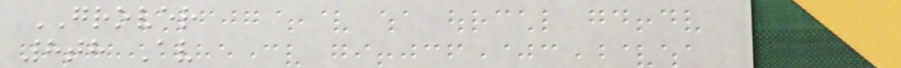GROVER
8th Av
